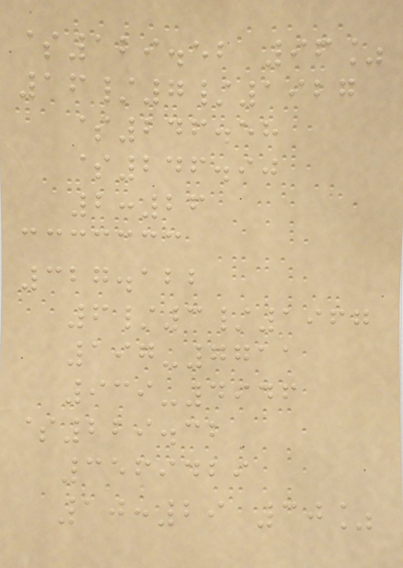$129.52 96%
16/7/1927
$246.58
$246.90
2:26
327.122
6/3/1967
197-7711
939-4946
$229.32
3569429
10:29 30%
